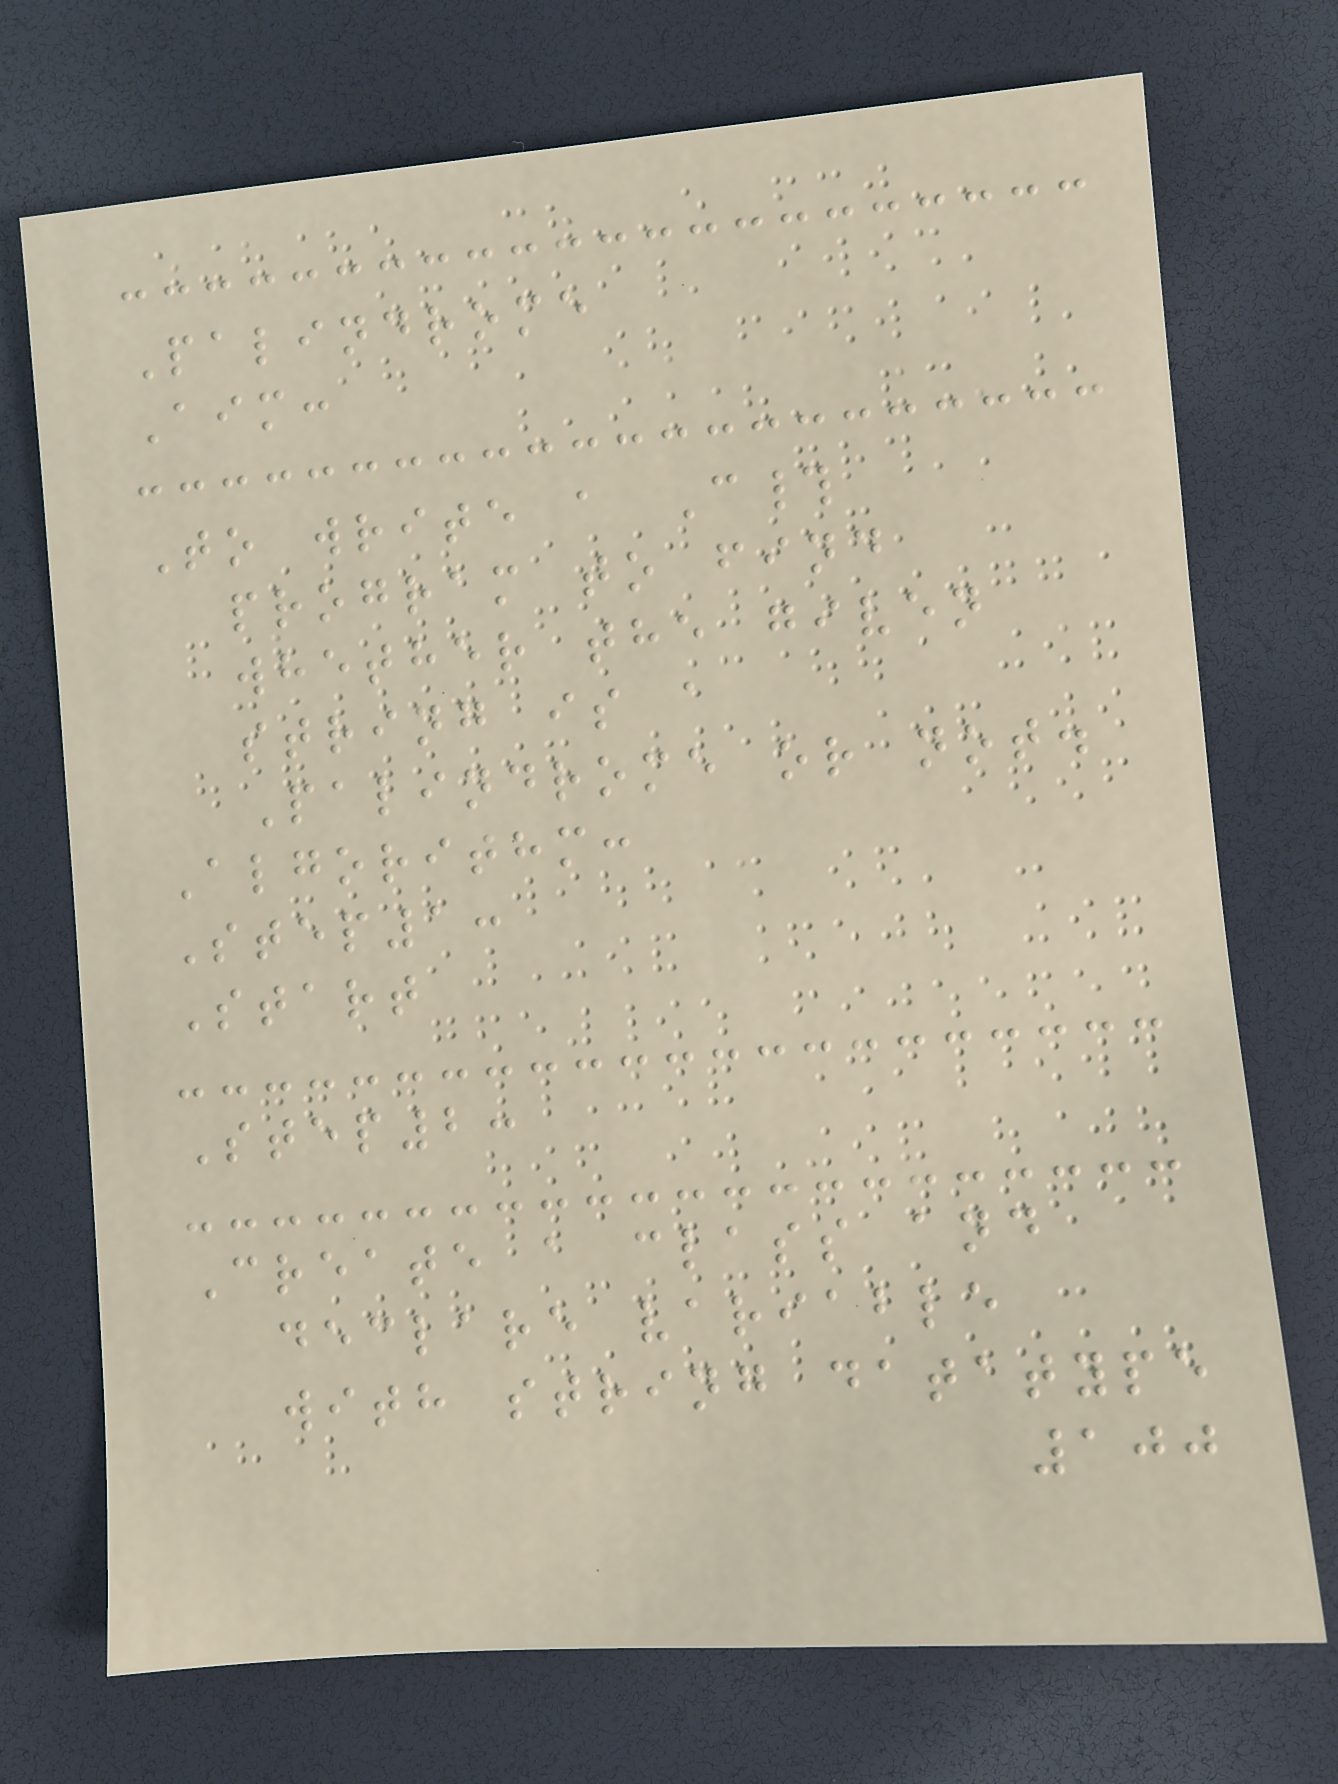Palindrome
Aim:
To write a C#
program to find
whether the given
string is a
Palindrome or not.
Algorithm:
Step1:
Start
Step2:
Create a class and
declare variable
with string datatype
100
